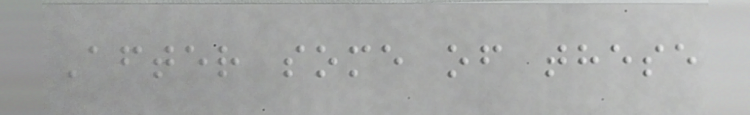After some of these
